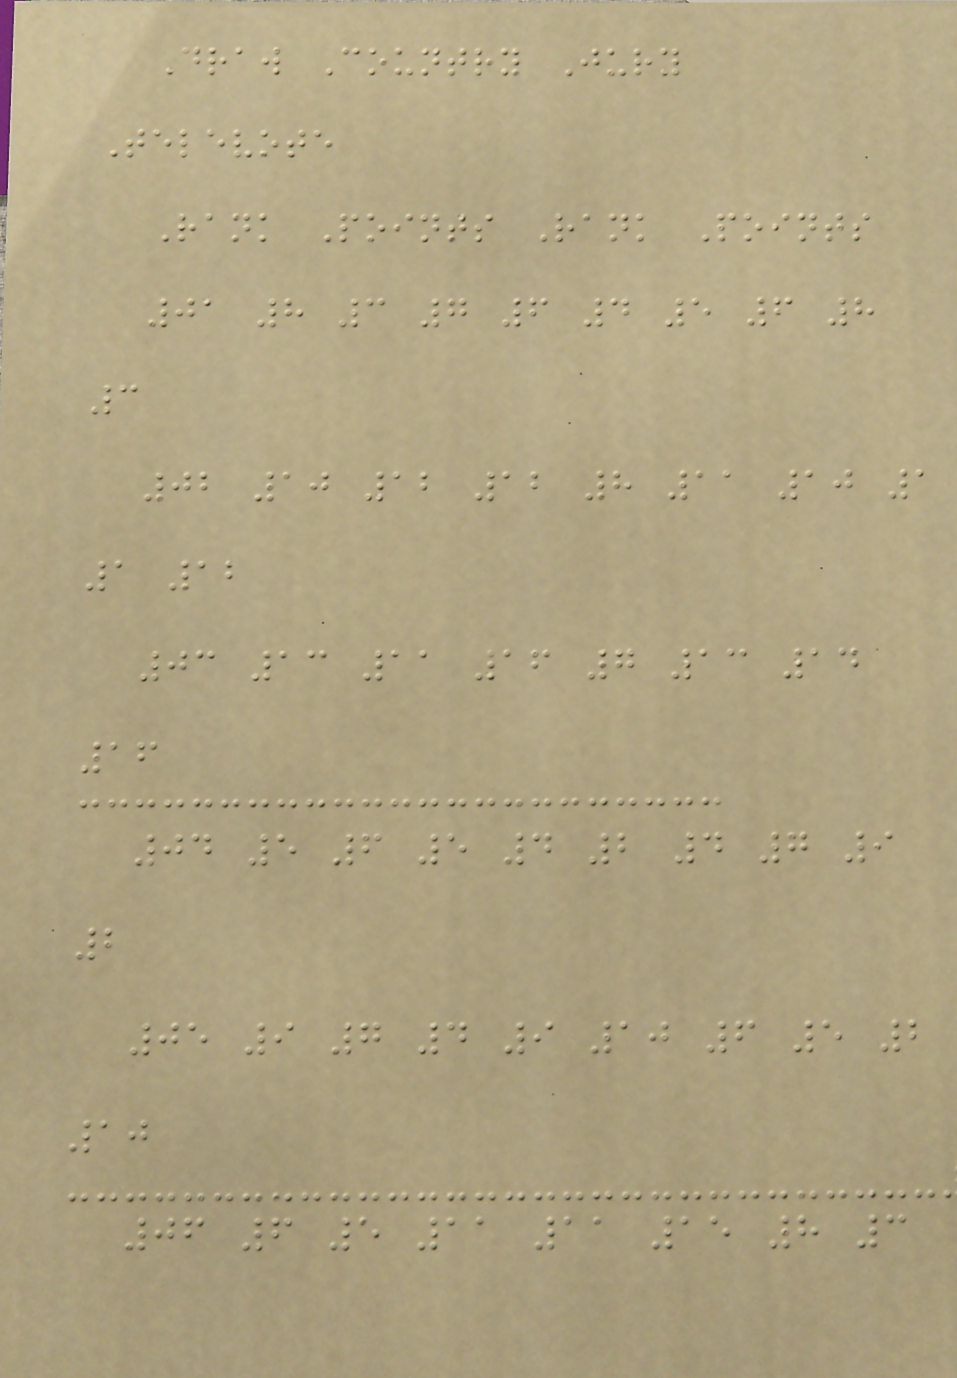Draw Country Jury
Televote
Rank Points Rank Points
01 8 3 7 6 4 5 6 8
3
02 10 12 12 8 11 10 1
1 12
03 13 11 16 7 13 14
16
04 5 6 5 4 2 4 7 9
2
05 9 7 4 9 10 6 5 2
10
06 6 5 11 11 15 8 3
